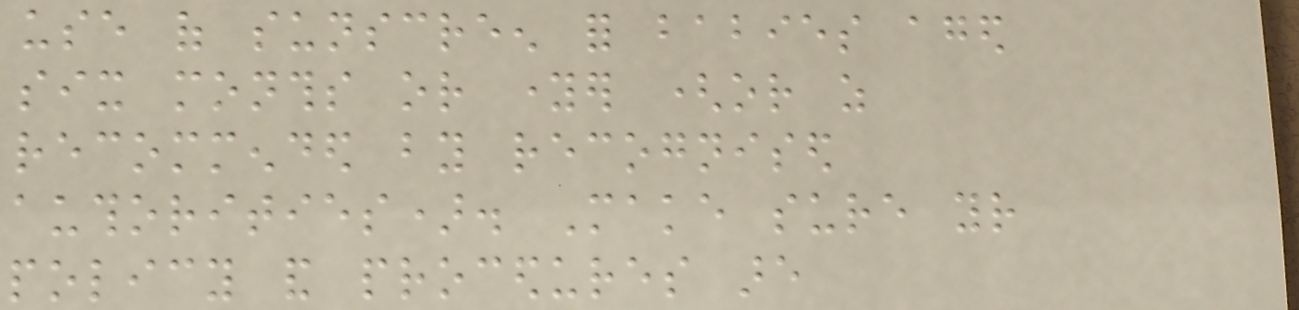use of sunscreen for babies aged
six months or younger (or as
recommended by recognised
authorities). Make sure your
policy and procedures are
